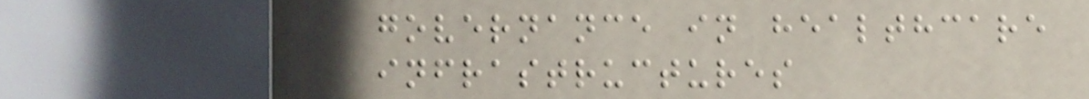governance in healthcare
infrastructures
